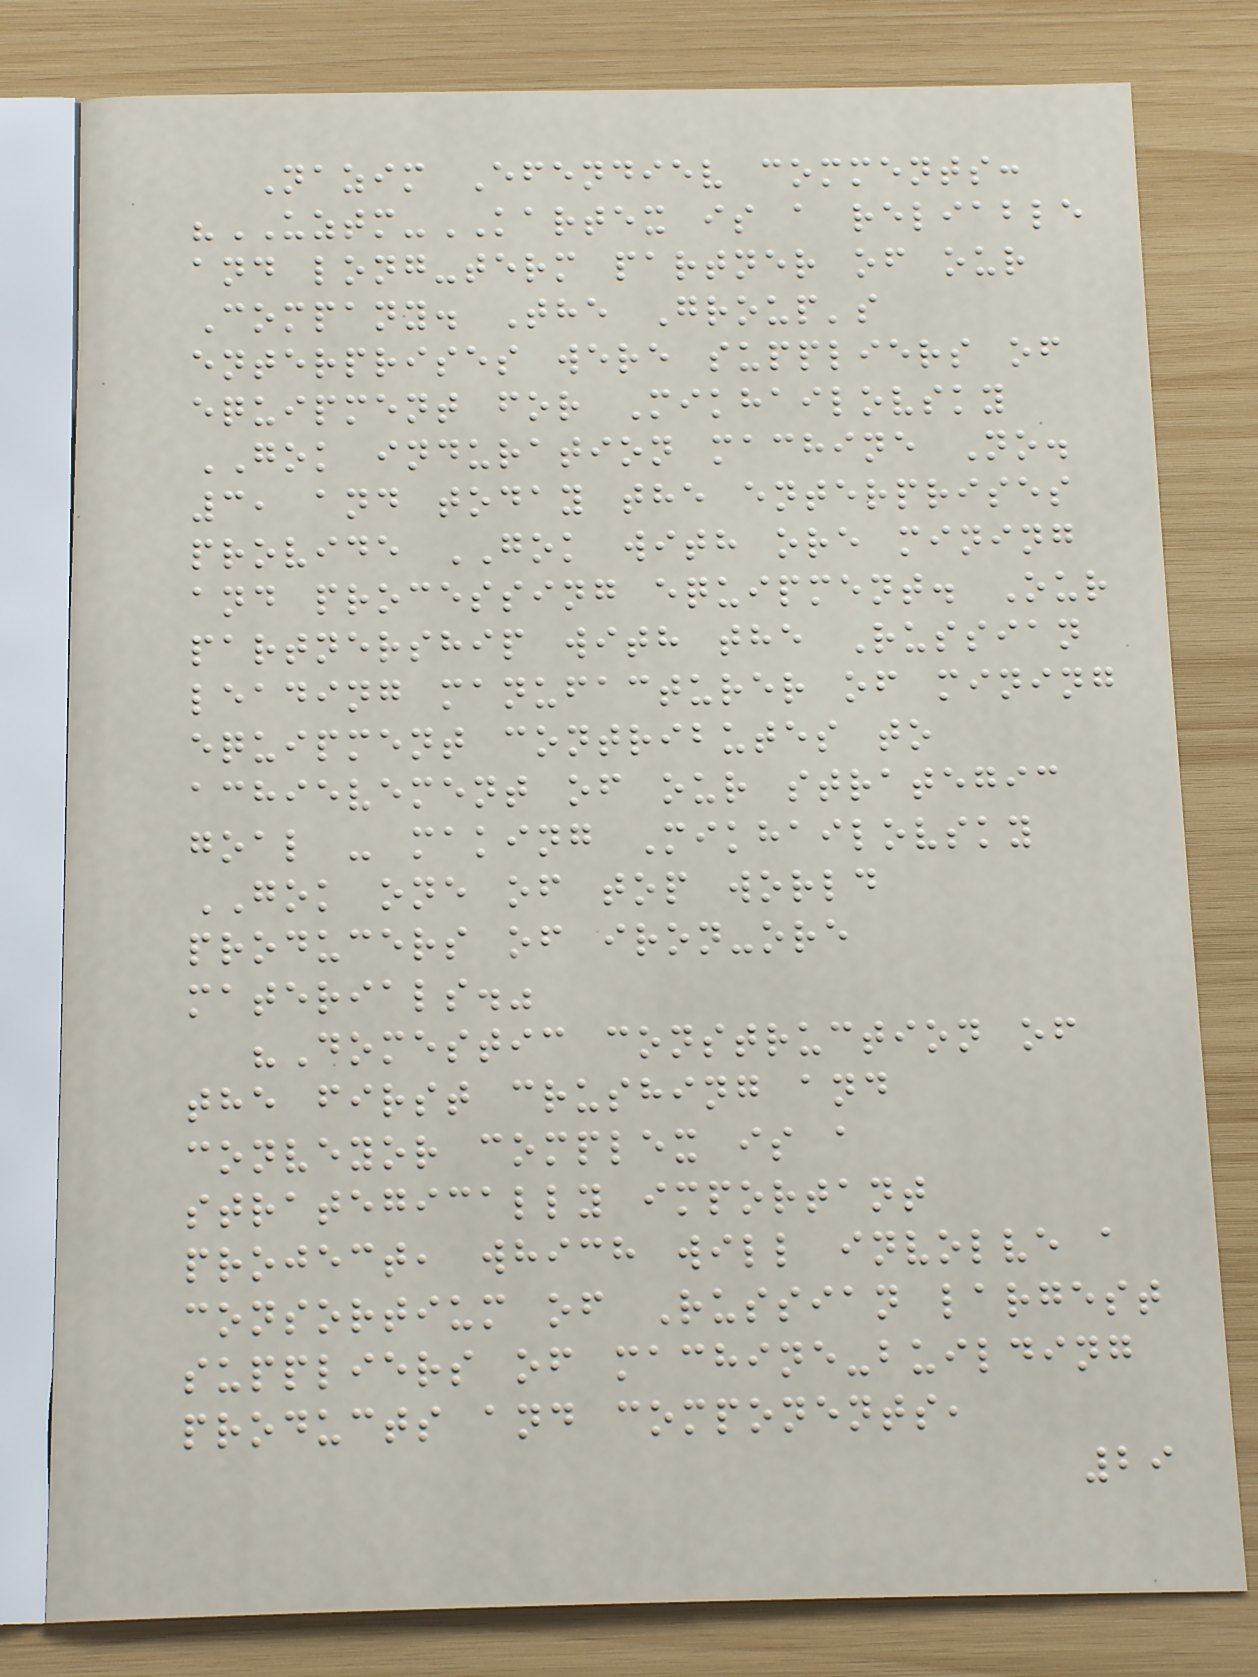Nazim Efendiev comments:
"UZTM-KARTEX is a reliable
and long-term partner of our
Company. The Group's
enterprises were suppliers of
equipment for Mikhailovsky
GOK induration machine No.
3, and today the enterprises
provide GOK with ore mining
and processing equipment. Our
partnership with the Russian
leading manufacturer of mining
equipment contributes to
achievement of our strategic
goal - making Mikhailovsky
GOK one of top world
producers of iron-ore
materials."
"Domestic construction of
the first crushing and
conveyor complex is a
strategically important
project, which will involve a
consortium of Russian largest
suppliers of machine-building
products and components,
29
